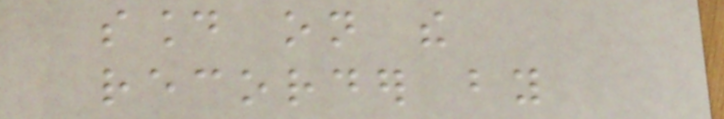sound on the
recorder by
